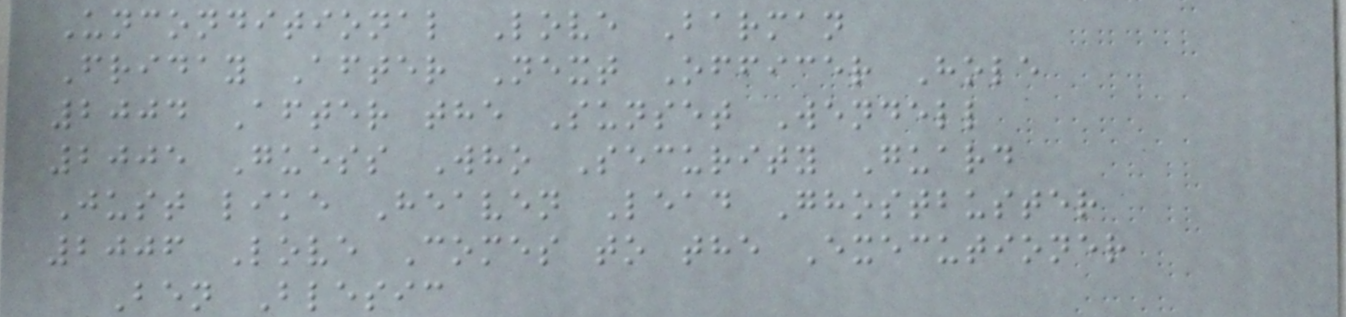Unconditional Love Barman
Friday After Next Officer Hole
2004 After the Sunset Wendell
2005 Guess Who Security Guard
Just like Heaven Lead Ghostbuster
2006 Love Comes to the Executioner
Ben Blesic
